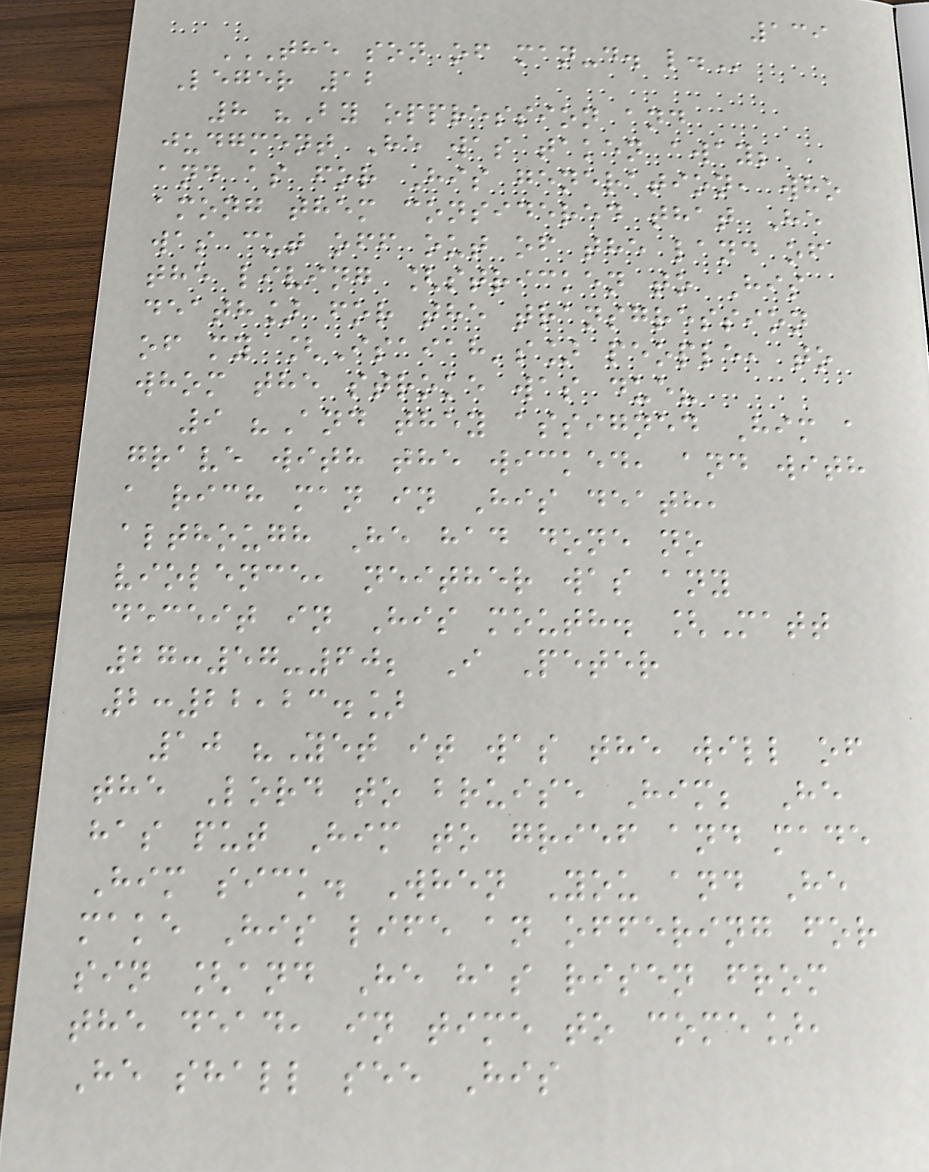139
THE SON OF MAN-D. L.
Leger 12
8 "By oppression and
judgment He was taken away;
and as for His generation, who
among them considered that He
was cut off out of the land of
the living [stricken to His
death] for the transgression
of my [Isaiah's] people, to
whom the stroke was due?
9 "And they assigned Him a
grave with the wicked, and with
a rich man in His death,
although He had done no
violence, neither was any
deceit in His mouth. [Matt
27:57-60; I Peter
2:22,23.]
10 "Yet it was the will of
the Lord to bruise Him; He
has put Him to grief and made
Him sick. When You and He
make His life an offering for
sin [and He has risen from
the dead, in time to come],
He shall see His
